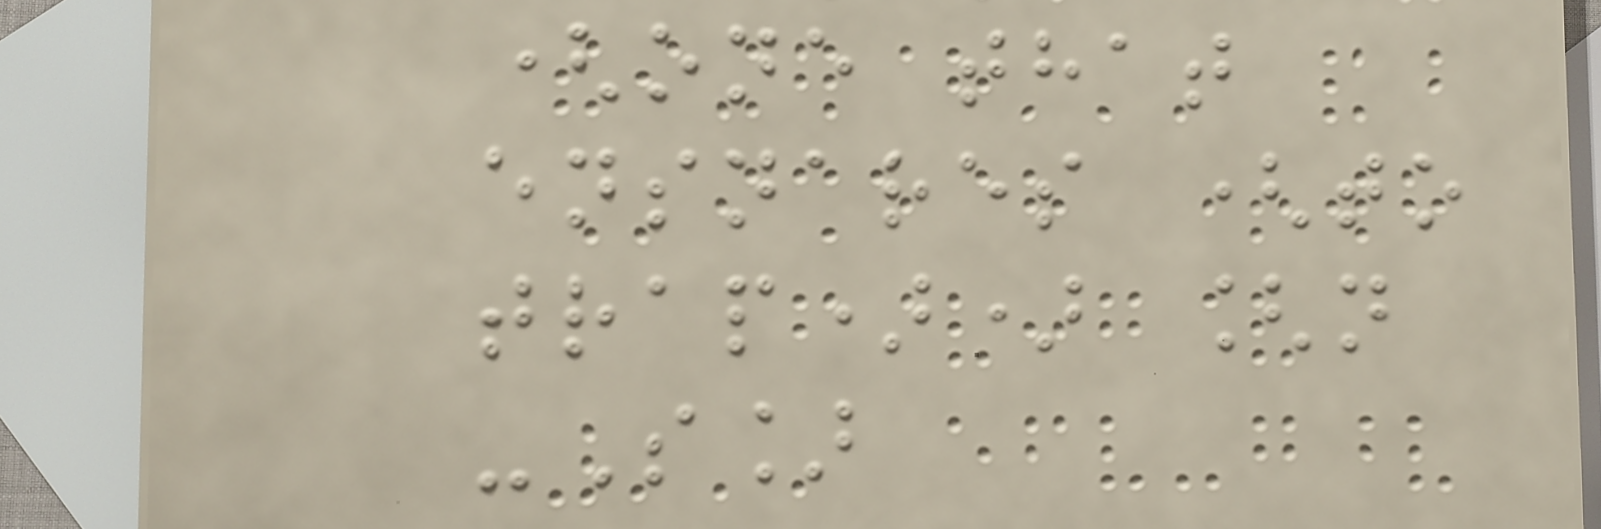(one that
ensnares (to
trap)) [n
-S]
